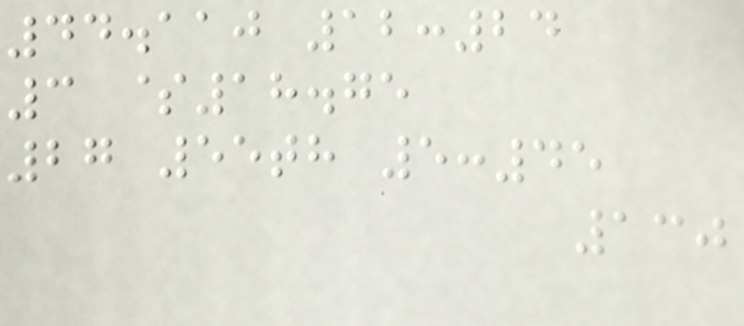44.110 12:24
3 $18.75
27 55th 5:45
130
